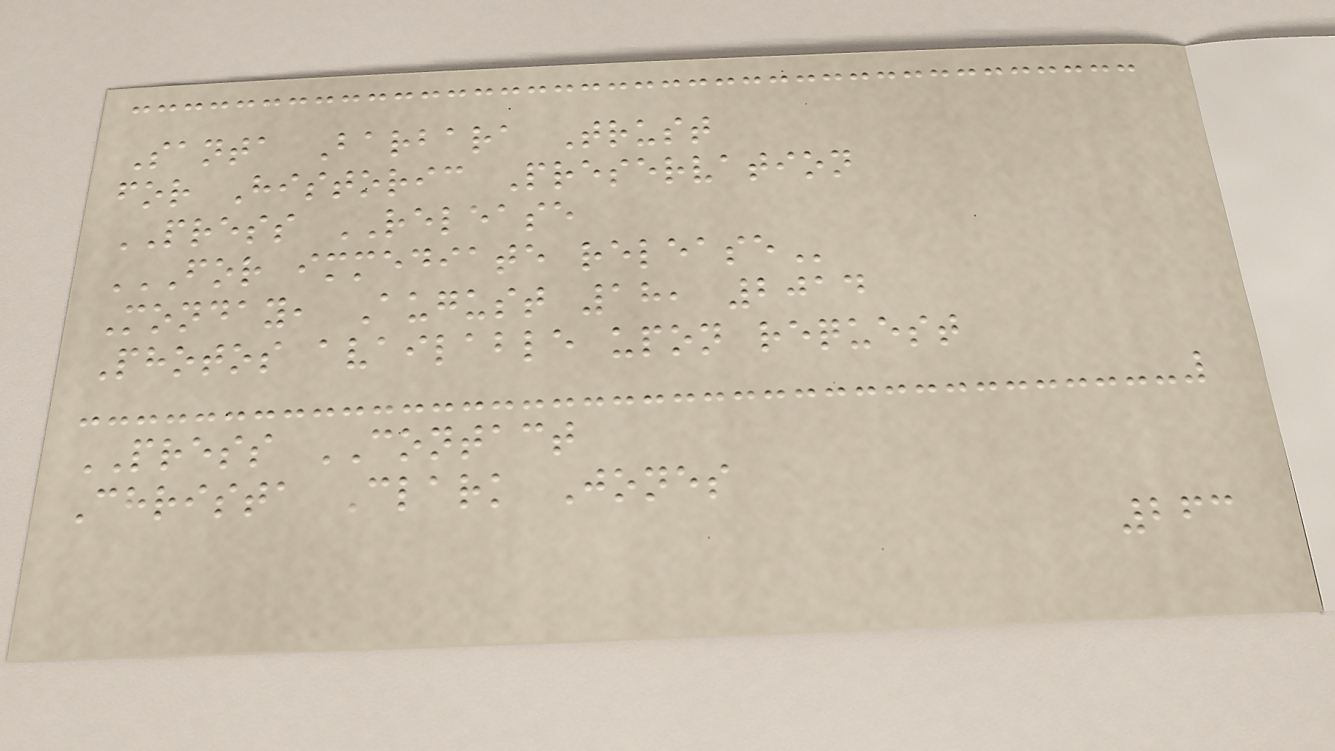Santa Barbara Trust
for Historic Preservation
PRESS RELEASE
FOR IMMEDIATE RELEASE
Monday, August 18, 2014
Photos available upon request
PRESS CONTACT
Christa Clark Jones
263
